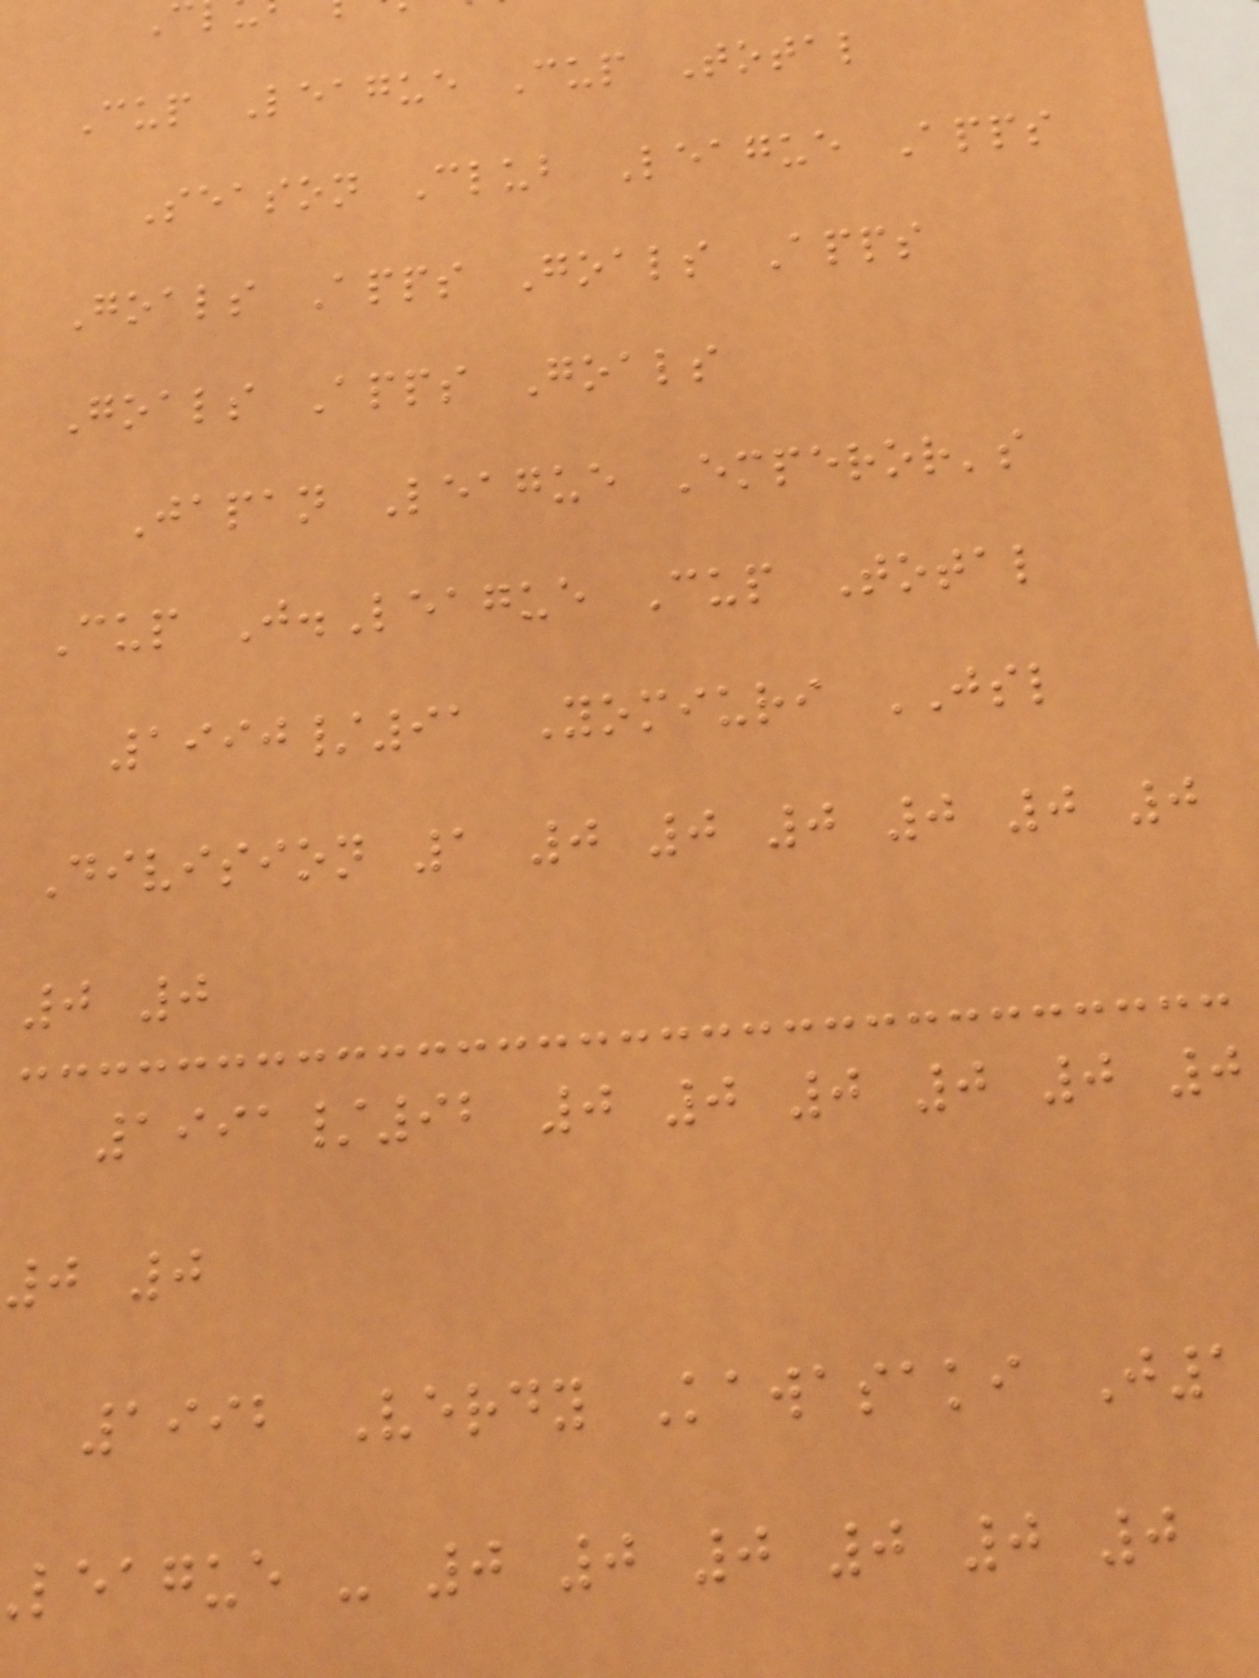Cup League Cup Total
Season Club League Apps
Goals Apps Goals Apps
Goals Apps Goals
Japan League Emperor's
Cup J.League Cup Total
1990/91 Yomiuri JSL
Division 1 0 0 0 0 0 0
0 0
1991/92 0 0 0 0 0 0
0 0
1992 Verdy Kawasaki J1
league - 0 0 0 0 0 0
